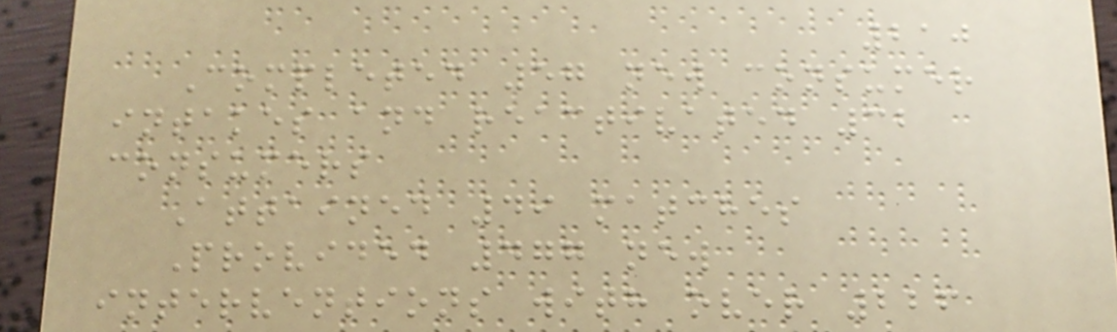210
Completed 57 new consumer
intakes and reactivated 32
consumers
Attained 49 matches
Provided 477 new
interventions with over 226
